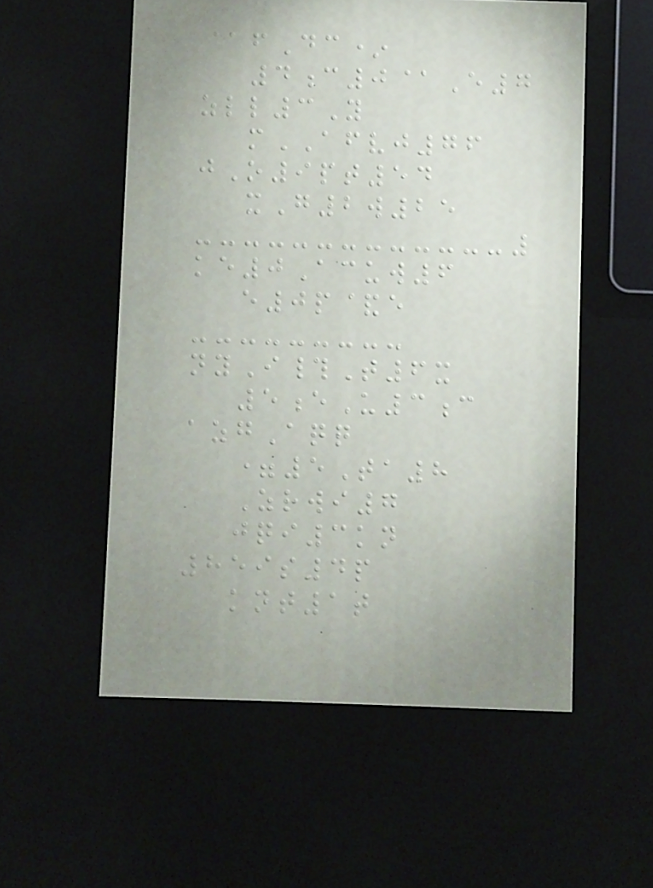@fDc*
4c0@E7
zll3Y
mAFVJ76
jO9pt54
xG2w25
ke0Acuw6
e0p&e
nyI#T6x
5eU3c
azgAqq
=5Ta8
Zrwi7
jqi3kn
859s4p
knt1t
